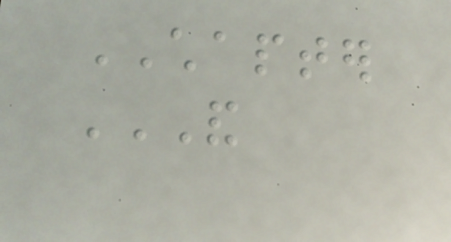CHAPTER
AND
